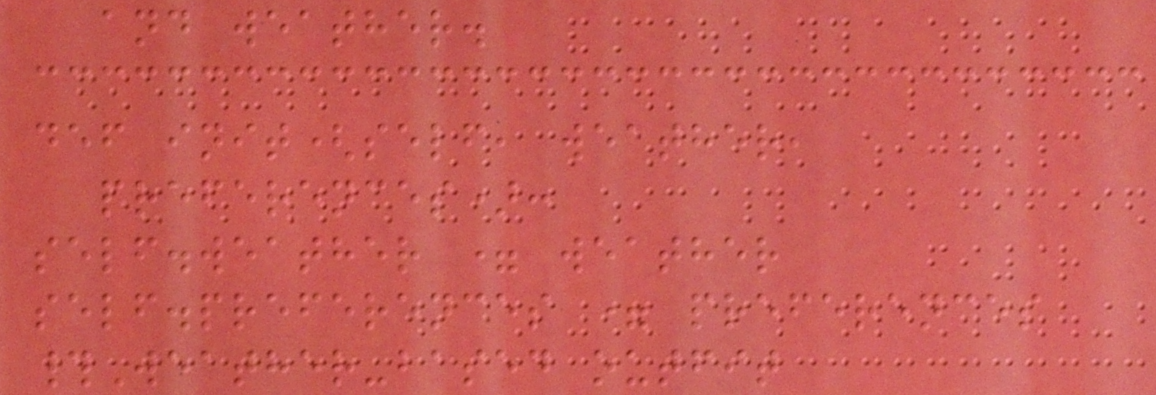and weather.
def init(self, weather,
preferences):
self.weather = weather
self.preferences = preferences
#Weather-based outfit
